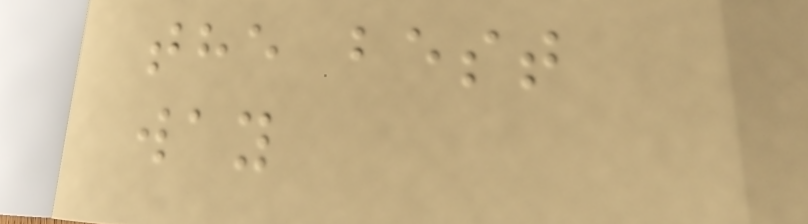the best
way
